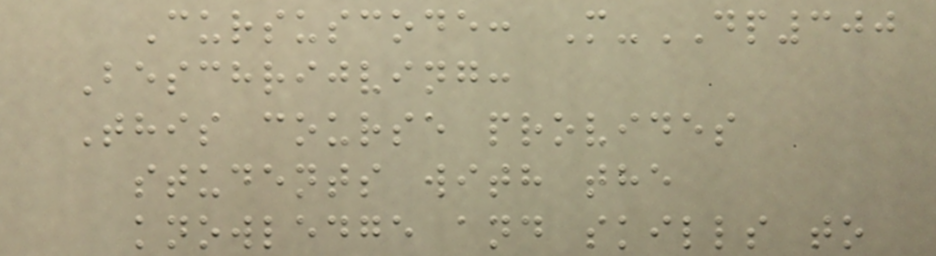Cursuscode: M-DP300
Beschrijving:
This course provides
students with the
knowledge and skills to
